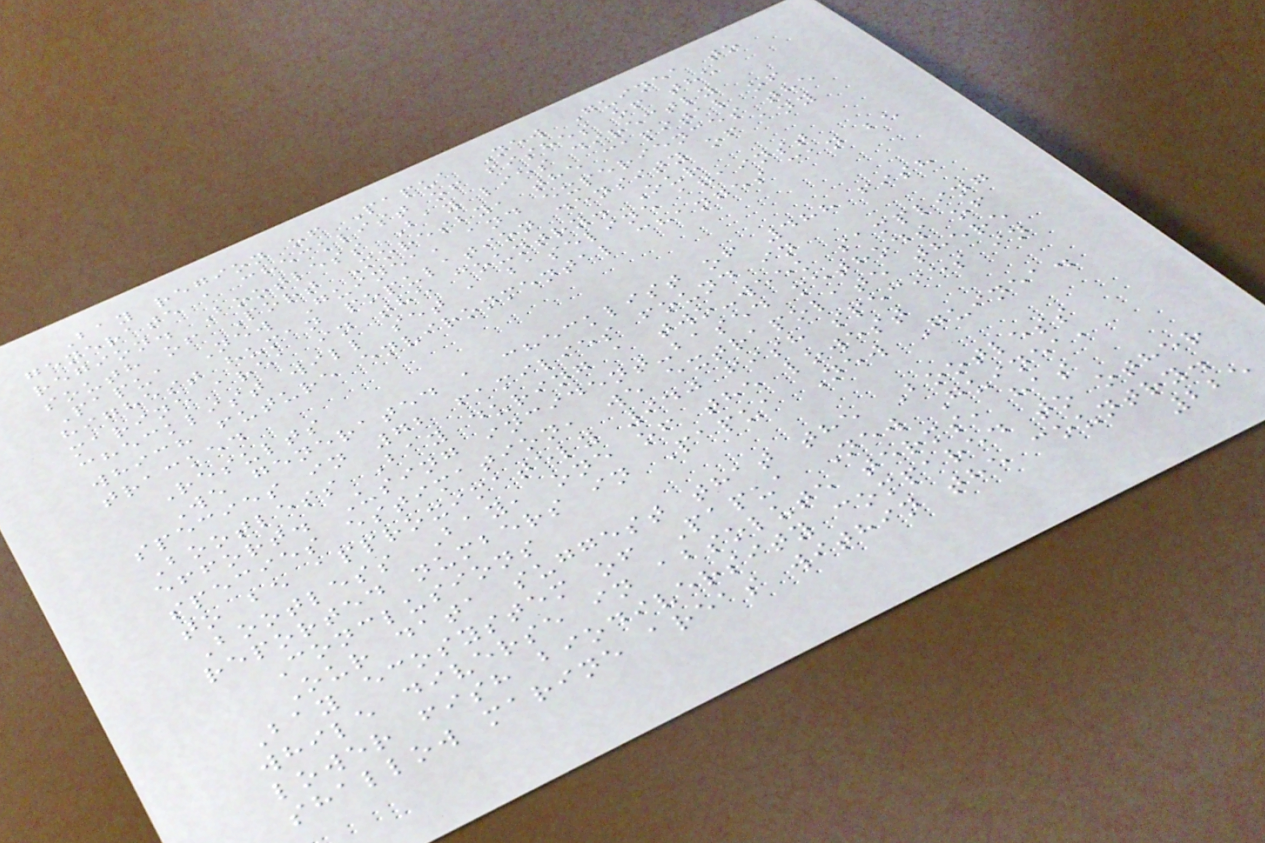Bay region of Papua New Guinea to
generate a checklist of fishes of the
region. Bootless Bay lies directly
south of Port Moresby, the capital of
Papua New Guinea, and experiences the
highest human population density of any
marine area in the country. Our
checklist will set a baseline against
which future environmental changes can be
tracked
Results
We generated a checklist of 488 fish
species in 72 families found in
Bootless Bay during a two-week sampling
effort. Using incident-based methods of
species estimation, we extrapolate there
to be approximately 940 fish species in
Bootless Bay, one of the lowest
reported numbers in Papua New Guinea.
Conclusions
Our data suggest that the Bootless
Bay ecosystem of Papua New Guinea,
while diverse in absolute terms, has
lower fish biodiversity compared to other
shallow marine areas within the country.
225
